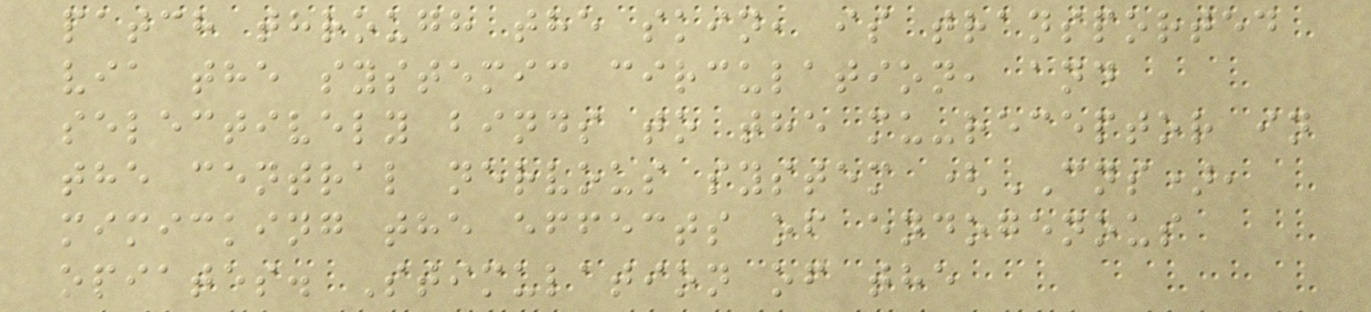patch through the skin, is transported
via the systemic circulation, and
selectively binds to the mu-receptor in
the central nervous system (CNS),
mimicking the effects of endogenous
opiates. Stimulation of the
